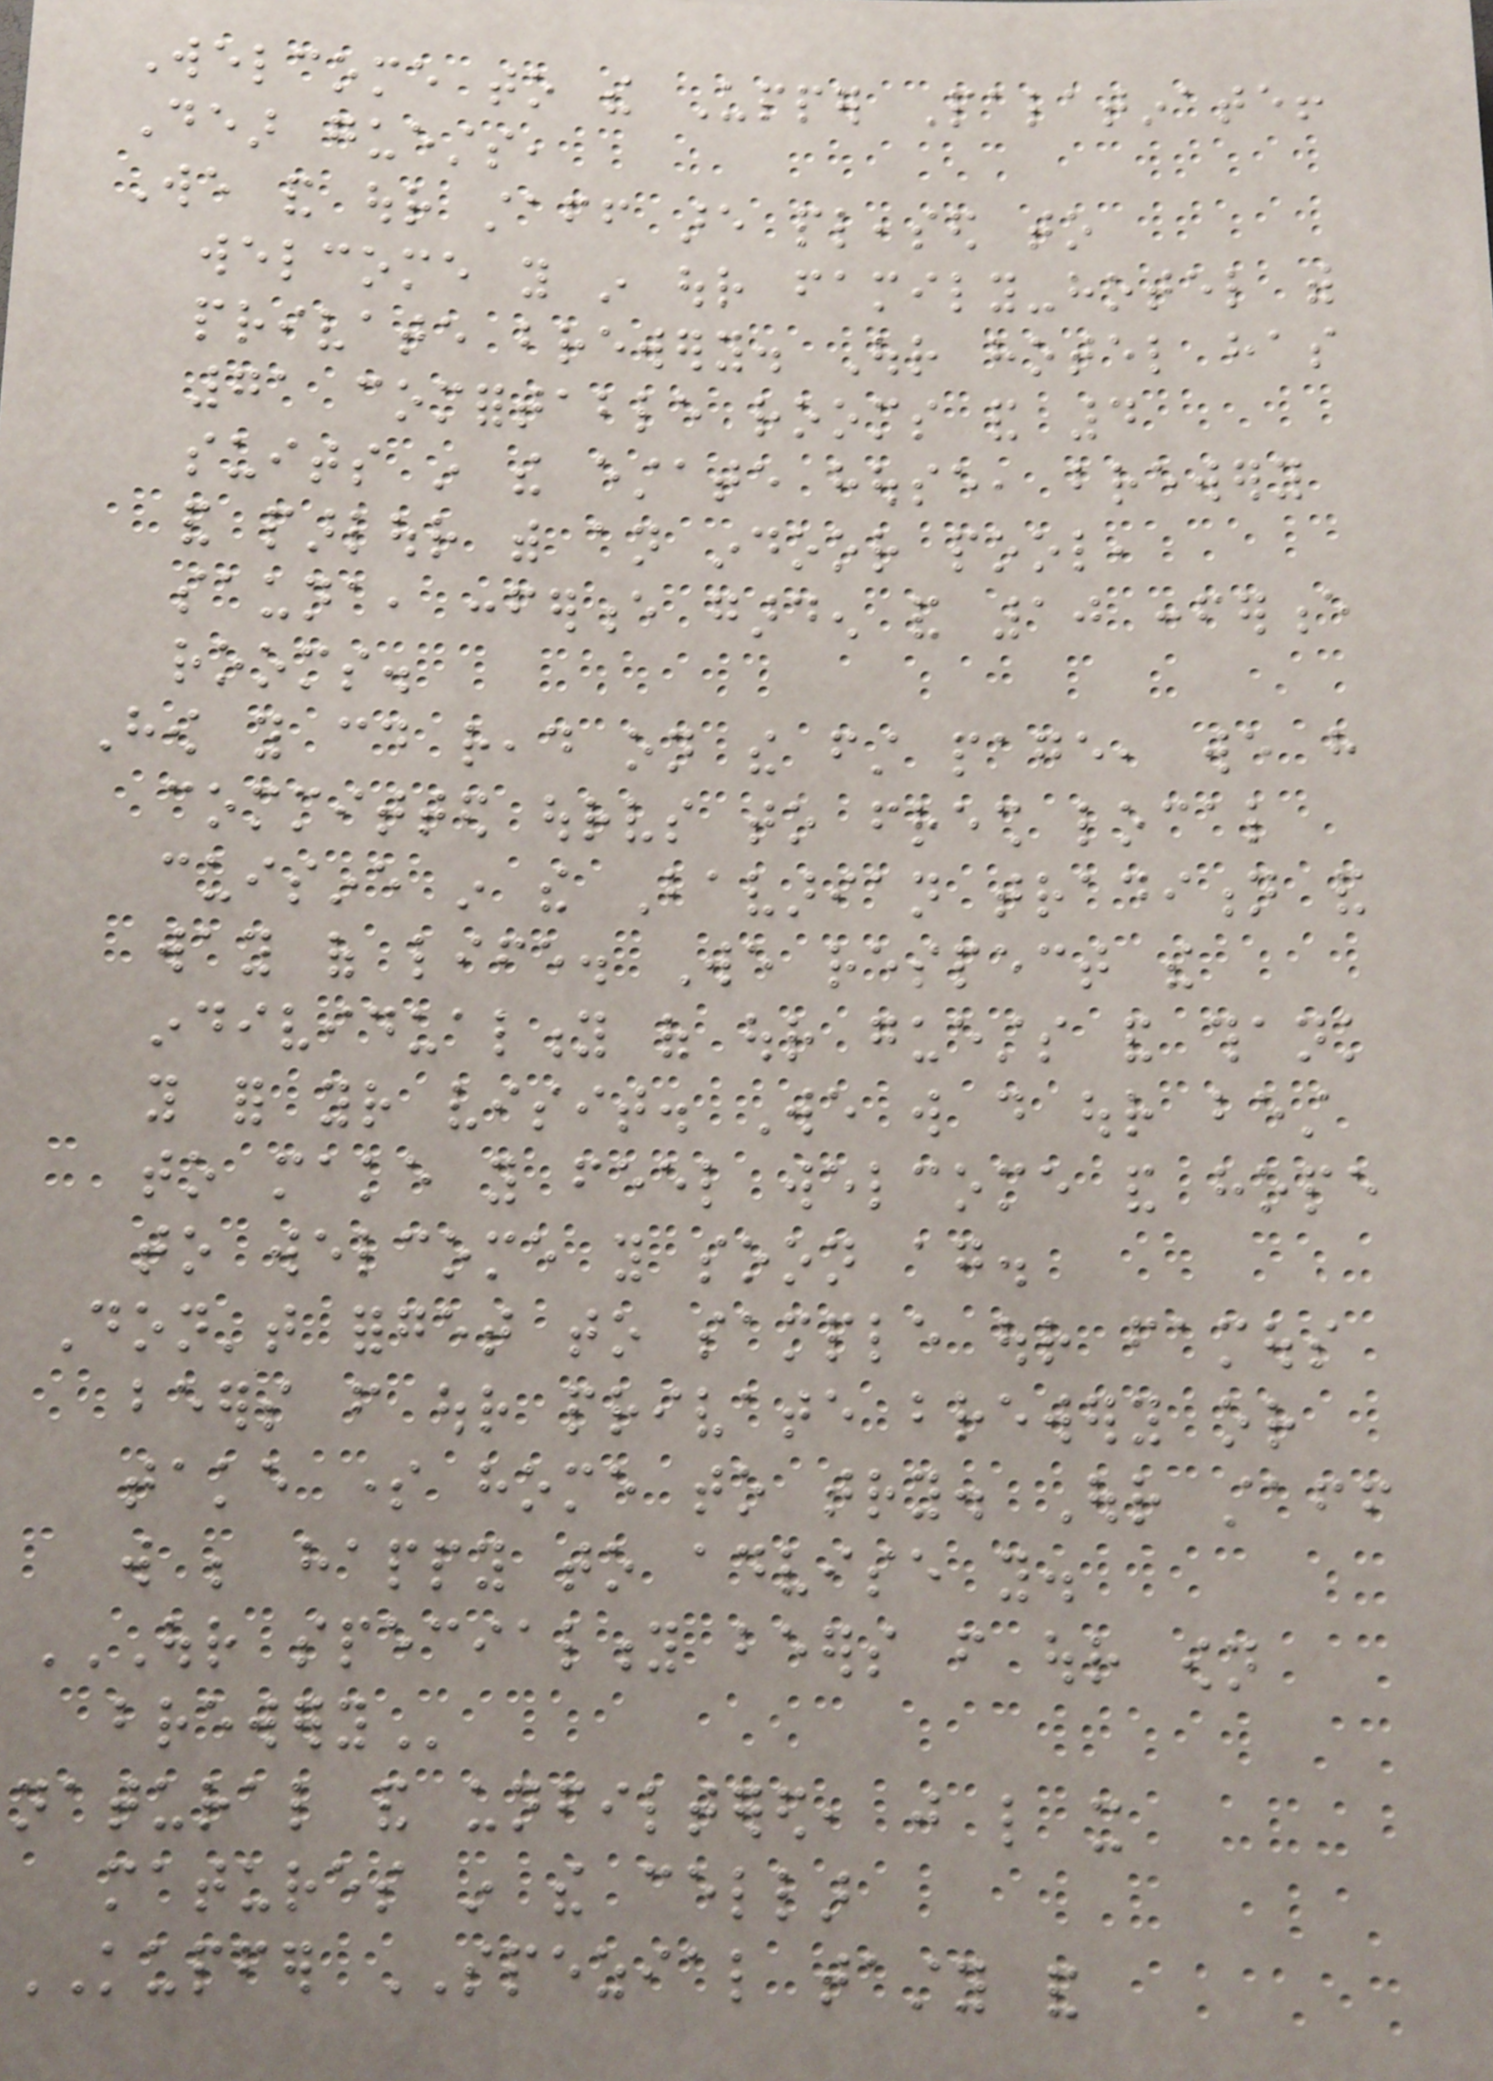Welcome to the Upper Palatinate!
Dear guests,
We and our staff are pleased to
welcome you in our family-hotel with
private brewery. Our hotel has
71 comfortable rooms and 4
suits in the estate house, brewery
and parlour with an indoor pool,
sauna, conference garden and 10 conference
rooms.
How you could read on the first page, we have
committed ourselves to fresh local
cuisine in the Bavarian tradition and
way of life. We respect the
individuality of our guests and thank
you for your visit. We will do our best
to make you feel welcome and hope
to welcome you soon again.
Don't forget to sample our famous
beers from our private brewery or
take some home to try. Our staff
will be happy to advise you.
OUR SPECIALITY BEERS FROM OUR OWN
BREWERY
natural and unfiltered, just like it
matures in the cellar
KUPFER SPEZIAL tasty and
